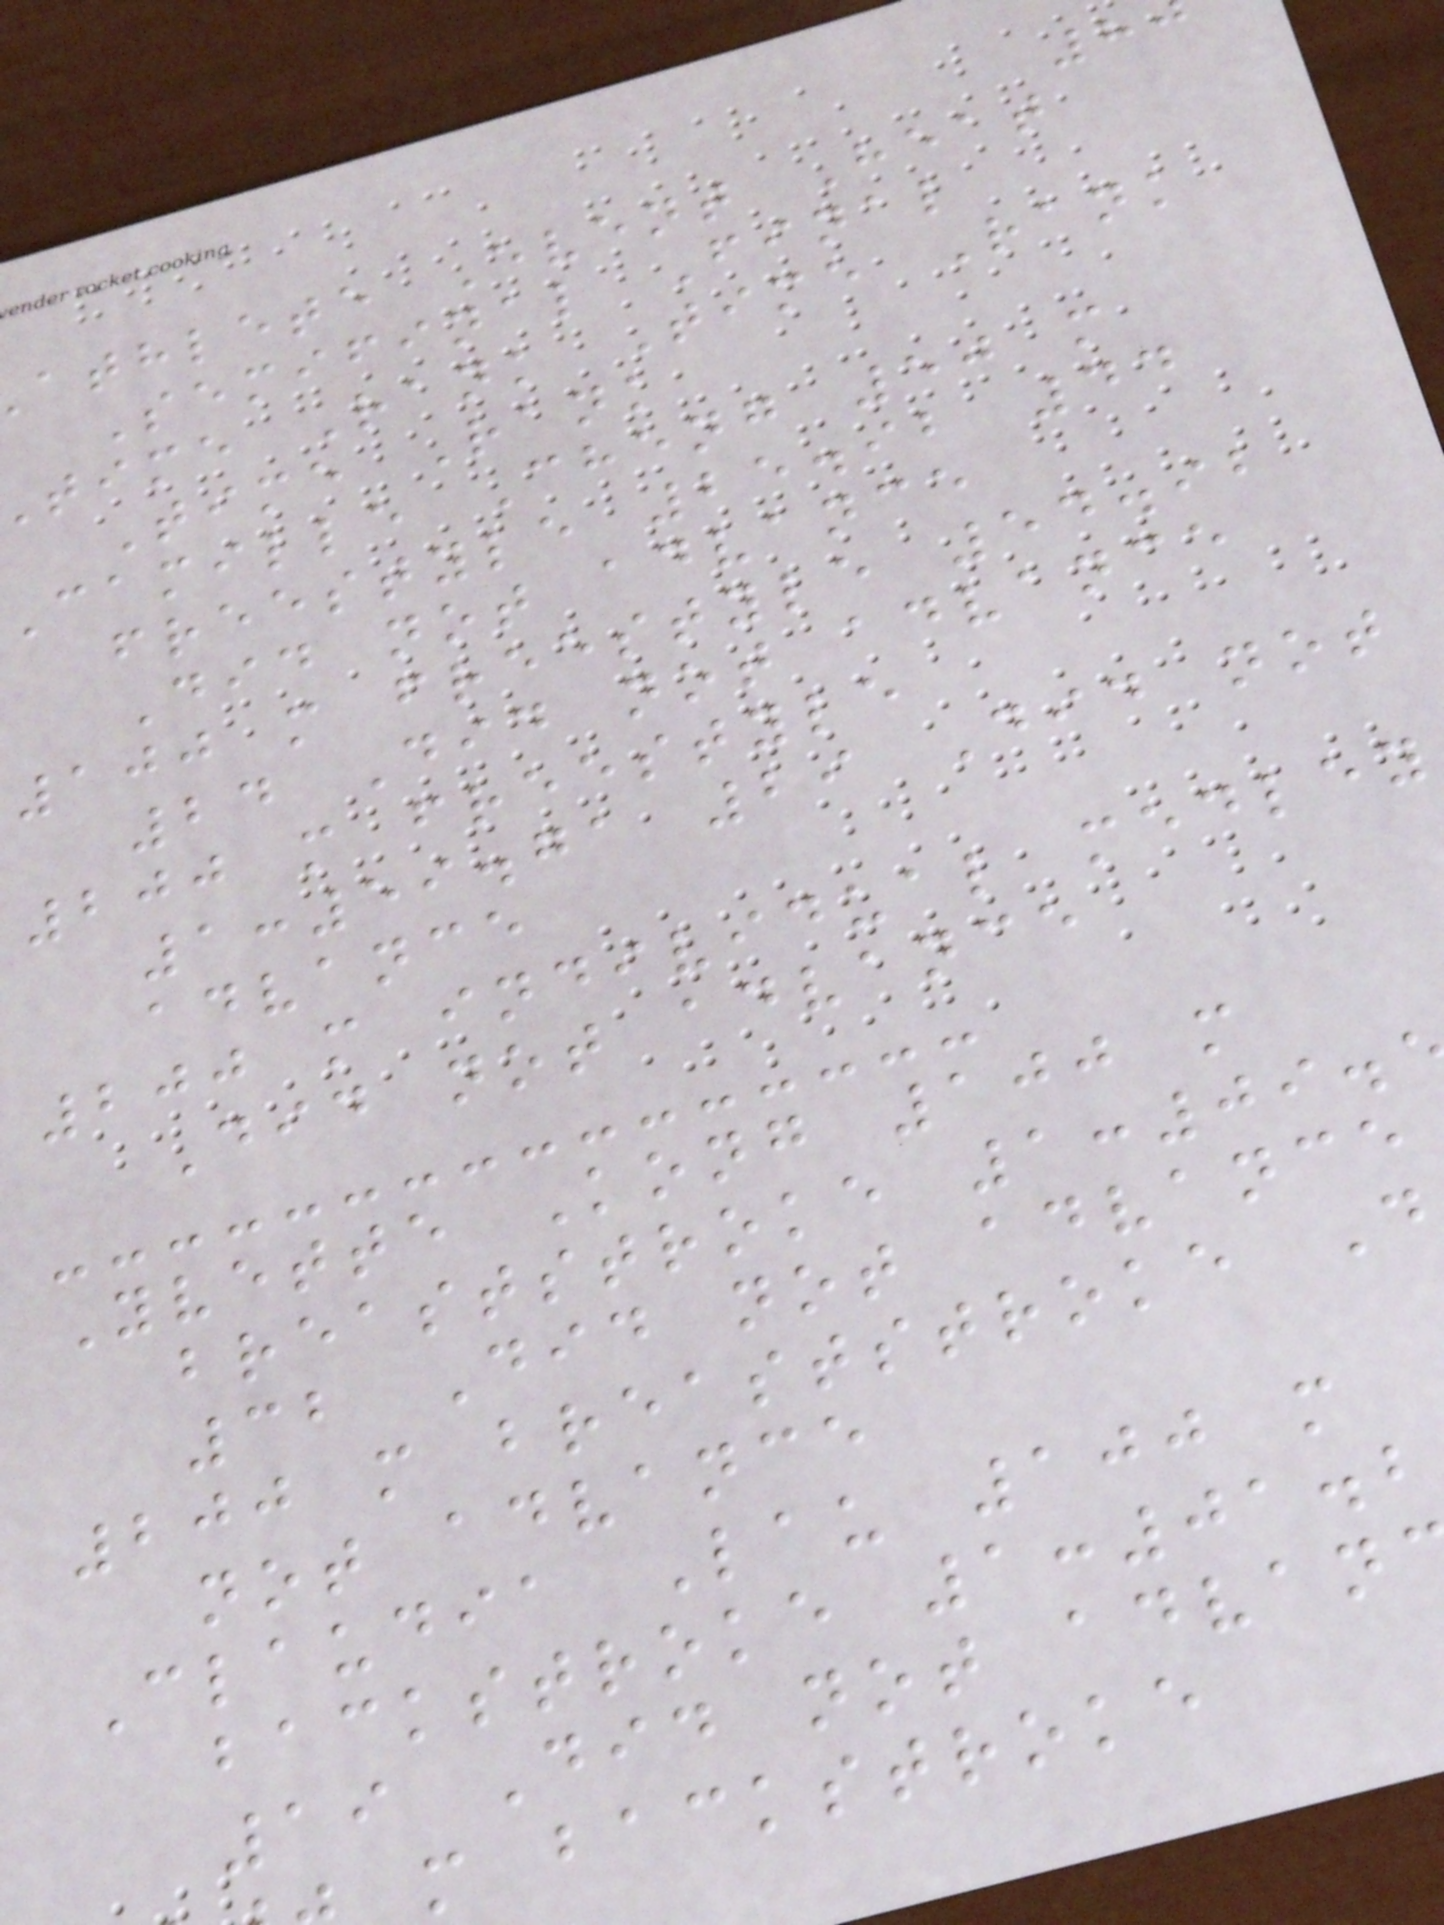athlete Event Heat
Semifinal Final
time Rank Time Rank
Time Rank
Camille Cheng 50 m
freestyle 25.92 44
Did not advance
100 m freestyle 54.92
24 Did not advance
200 m freestyle
1:59.71 29 Did not
advance
200 m individual medley
Did not advance
Yvette Kong 100 m
breaststroke 1:09.
32 Did not advance
200 m breaststroke D
not advance
Claudia Lau 100 m
backstroke 1:01.2
19 Did not advan
m backstroke
